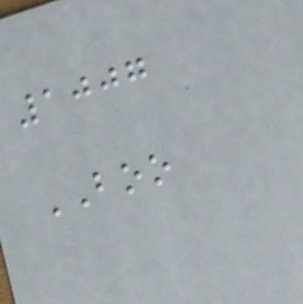1007
BOO
